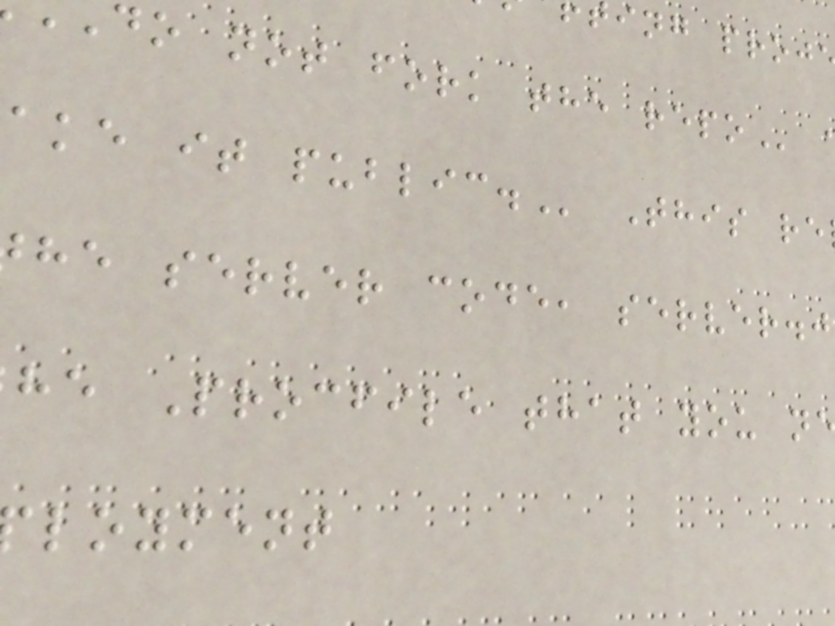do not fork the
he server code, server.j
he Procfile that you n
loyment
